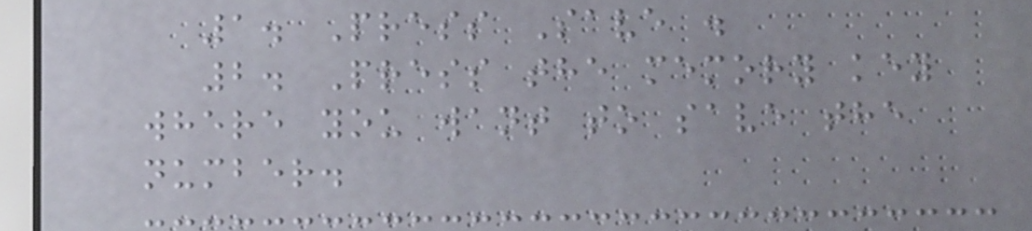1. Press Save .
2. Press the memory key
where you want to save the
number.
